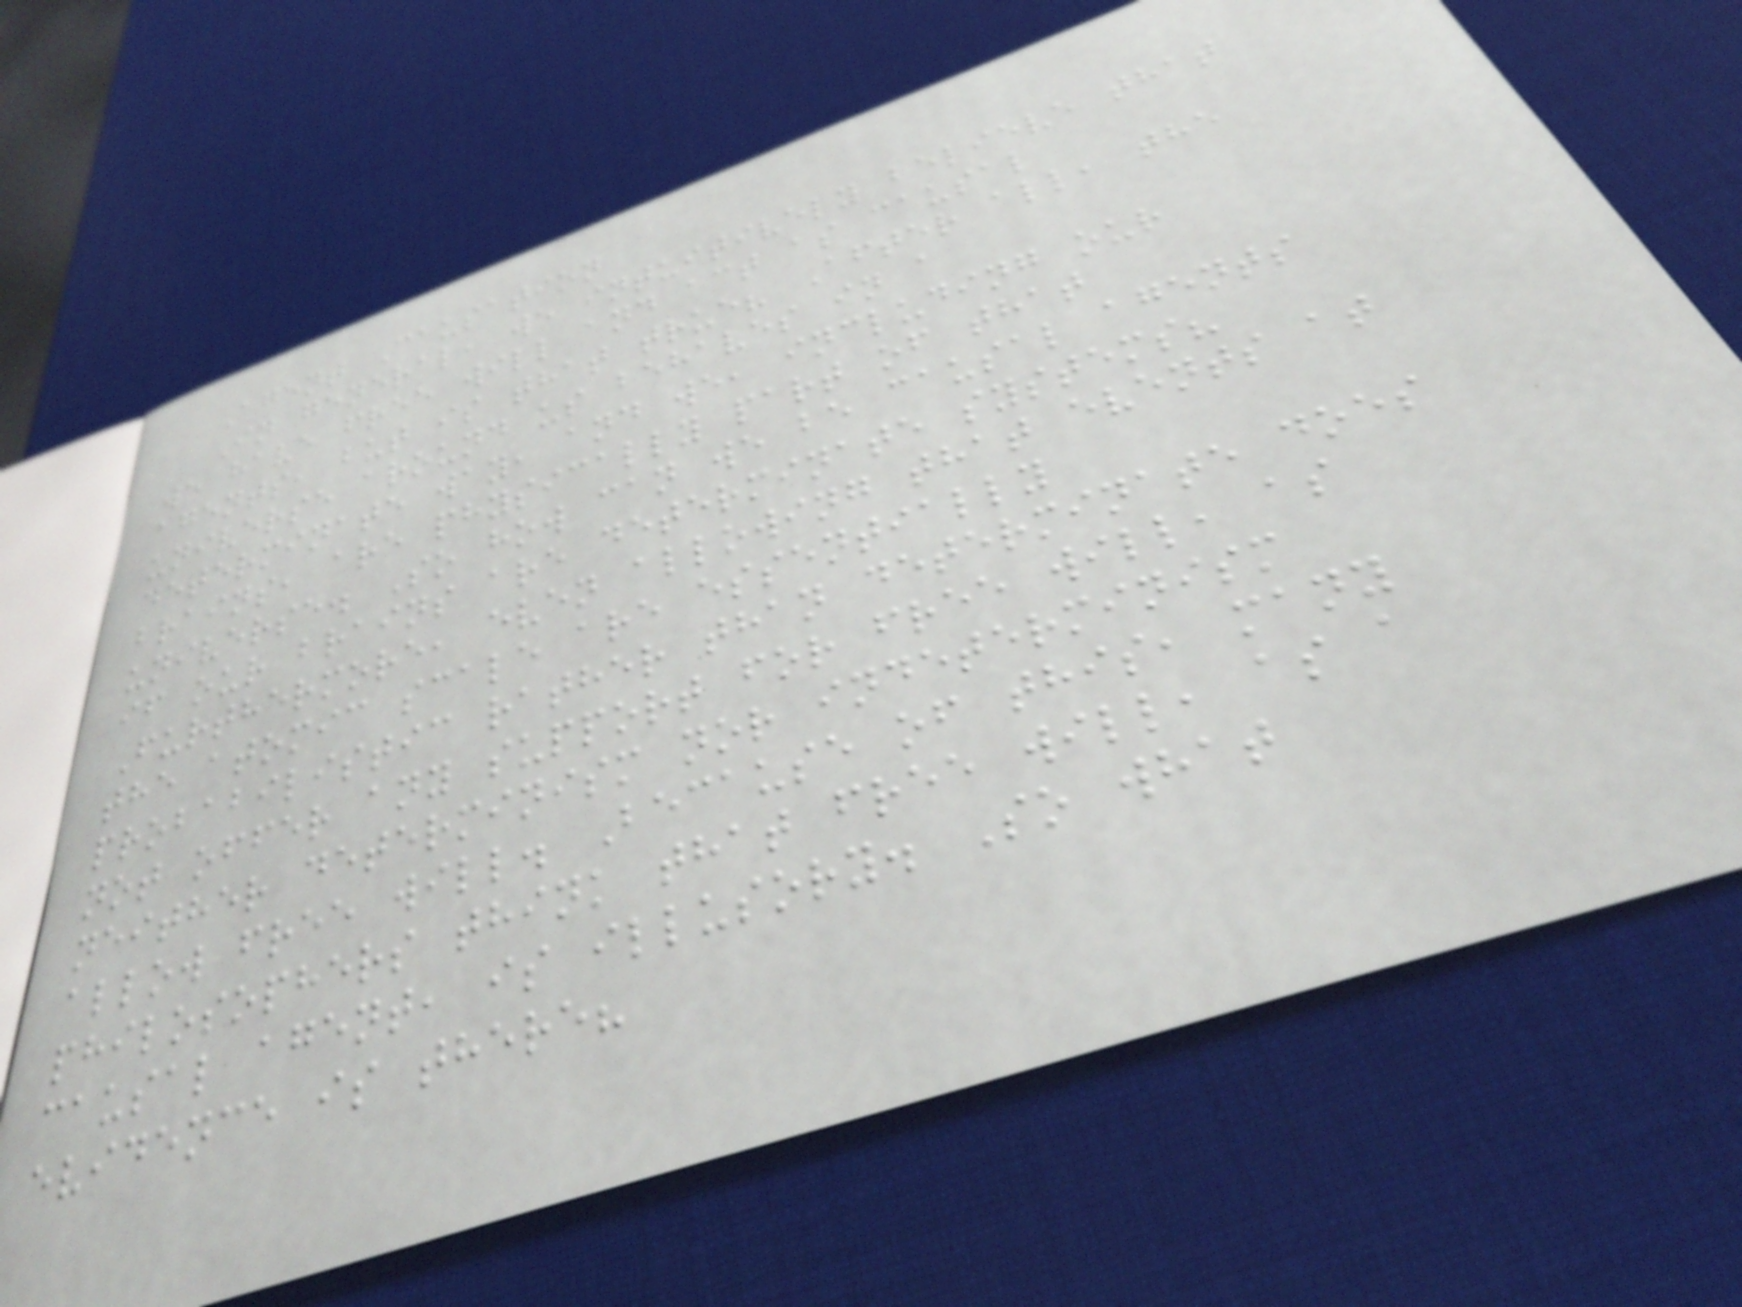Agent Causation
In general, we intuitively believe that
we have free will and act as causal
agents, but is that true? After all, the
universe around us behaves in a
determinate way, and we, including our
brains, are physically part of that
universe. So how can we be causal agents
if our brains are determinate systems?
Furthermore, even allowing that events at
the atomic scale are essentially
probabilistic rather than determinate does
not offer any support for free will, as
neither determinism nor indeterminism
allow free will. Because of this, many
philosophers think that free will, as a
causal agent, is illusory. So what
evidence is there?
